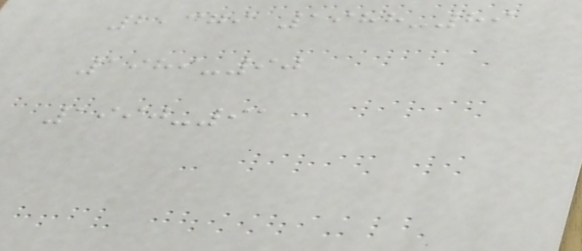2,379 1988-89
1989-90
1990-91
